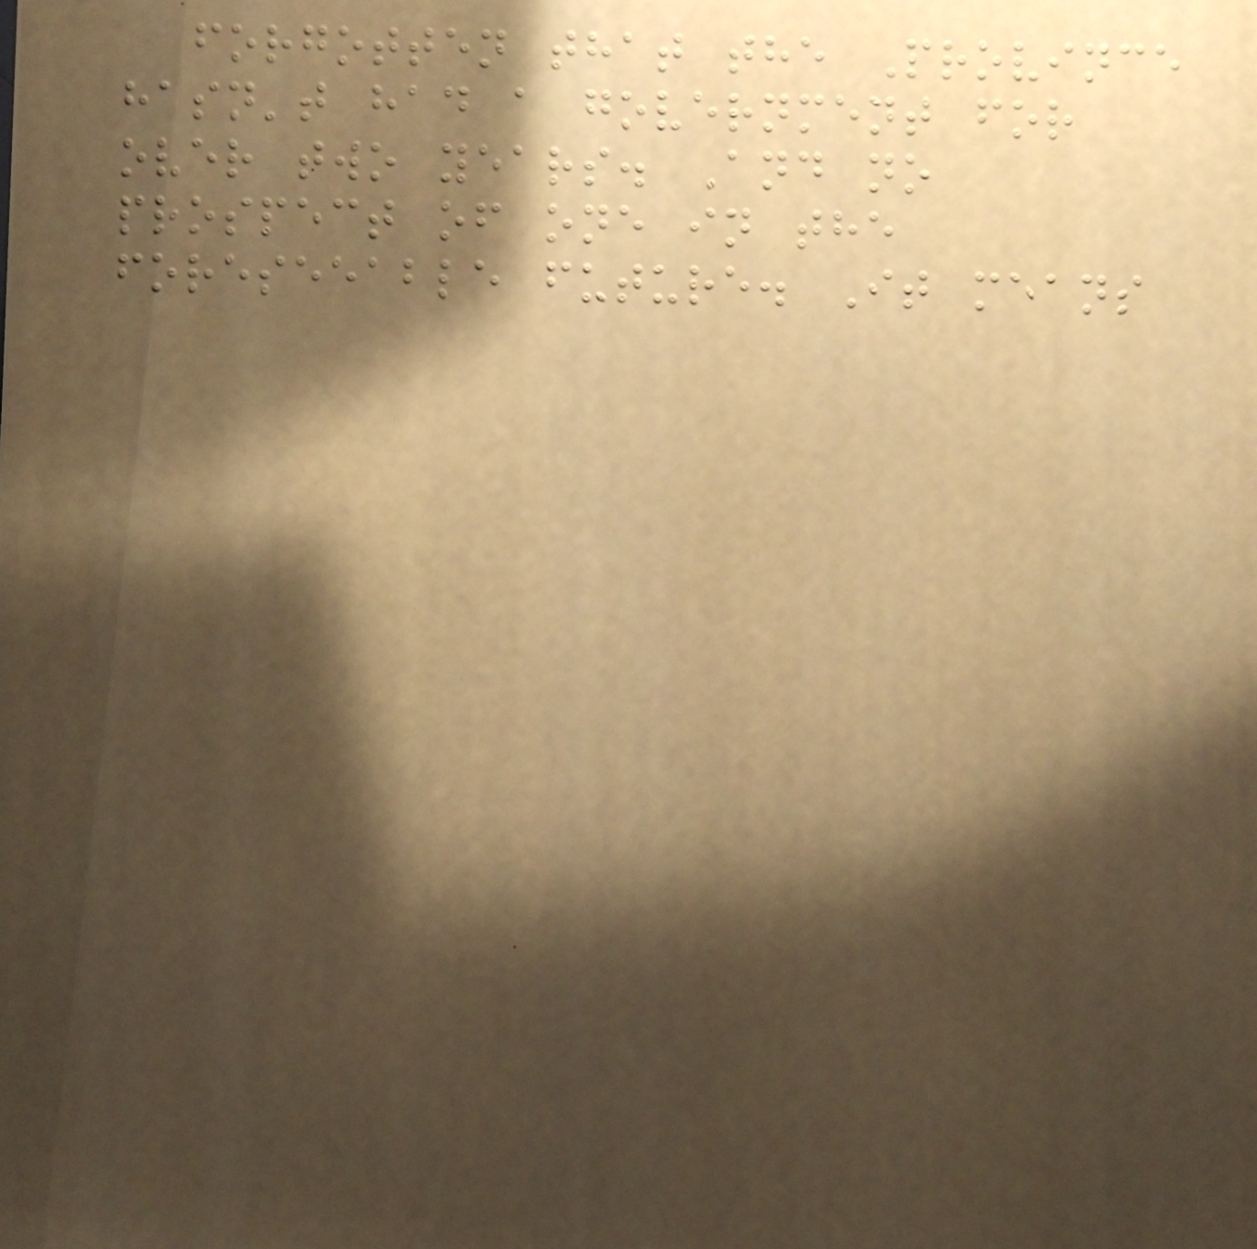forgotten that the Province
hasn't had a government for
over two years. And no
prospect of one in the
foreseeable future. It means
